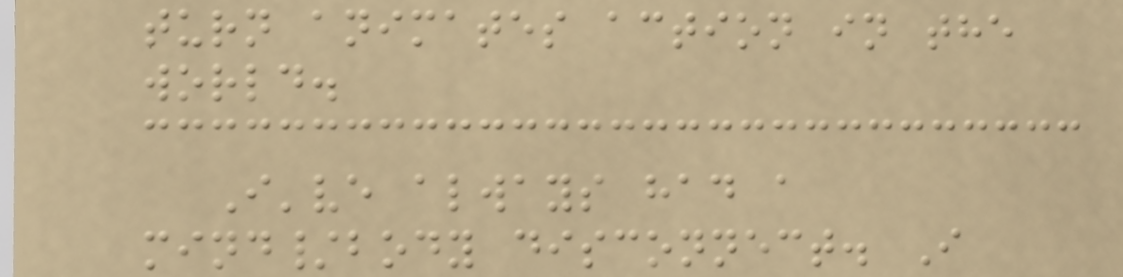turn animates action in the
world.
I've always had a
mind/body disconnect. I
